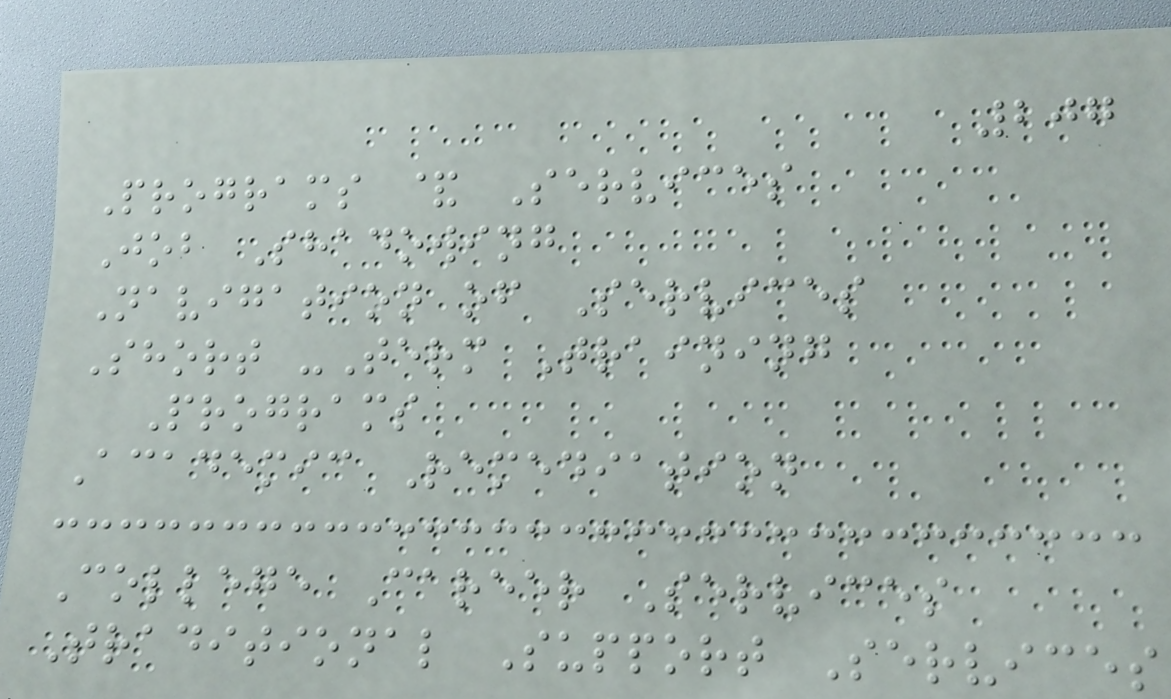207
Programs & Services
Job Shadowing
Navigation of Services
Short -Term Training
Programs
Academic Remediation
College Career Services
Traditional Support Services
